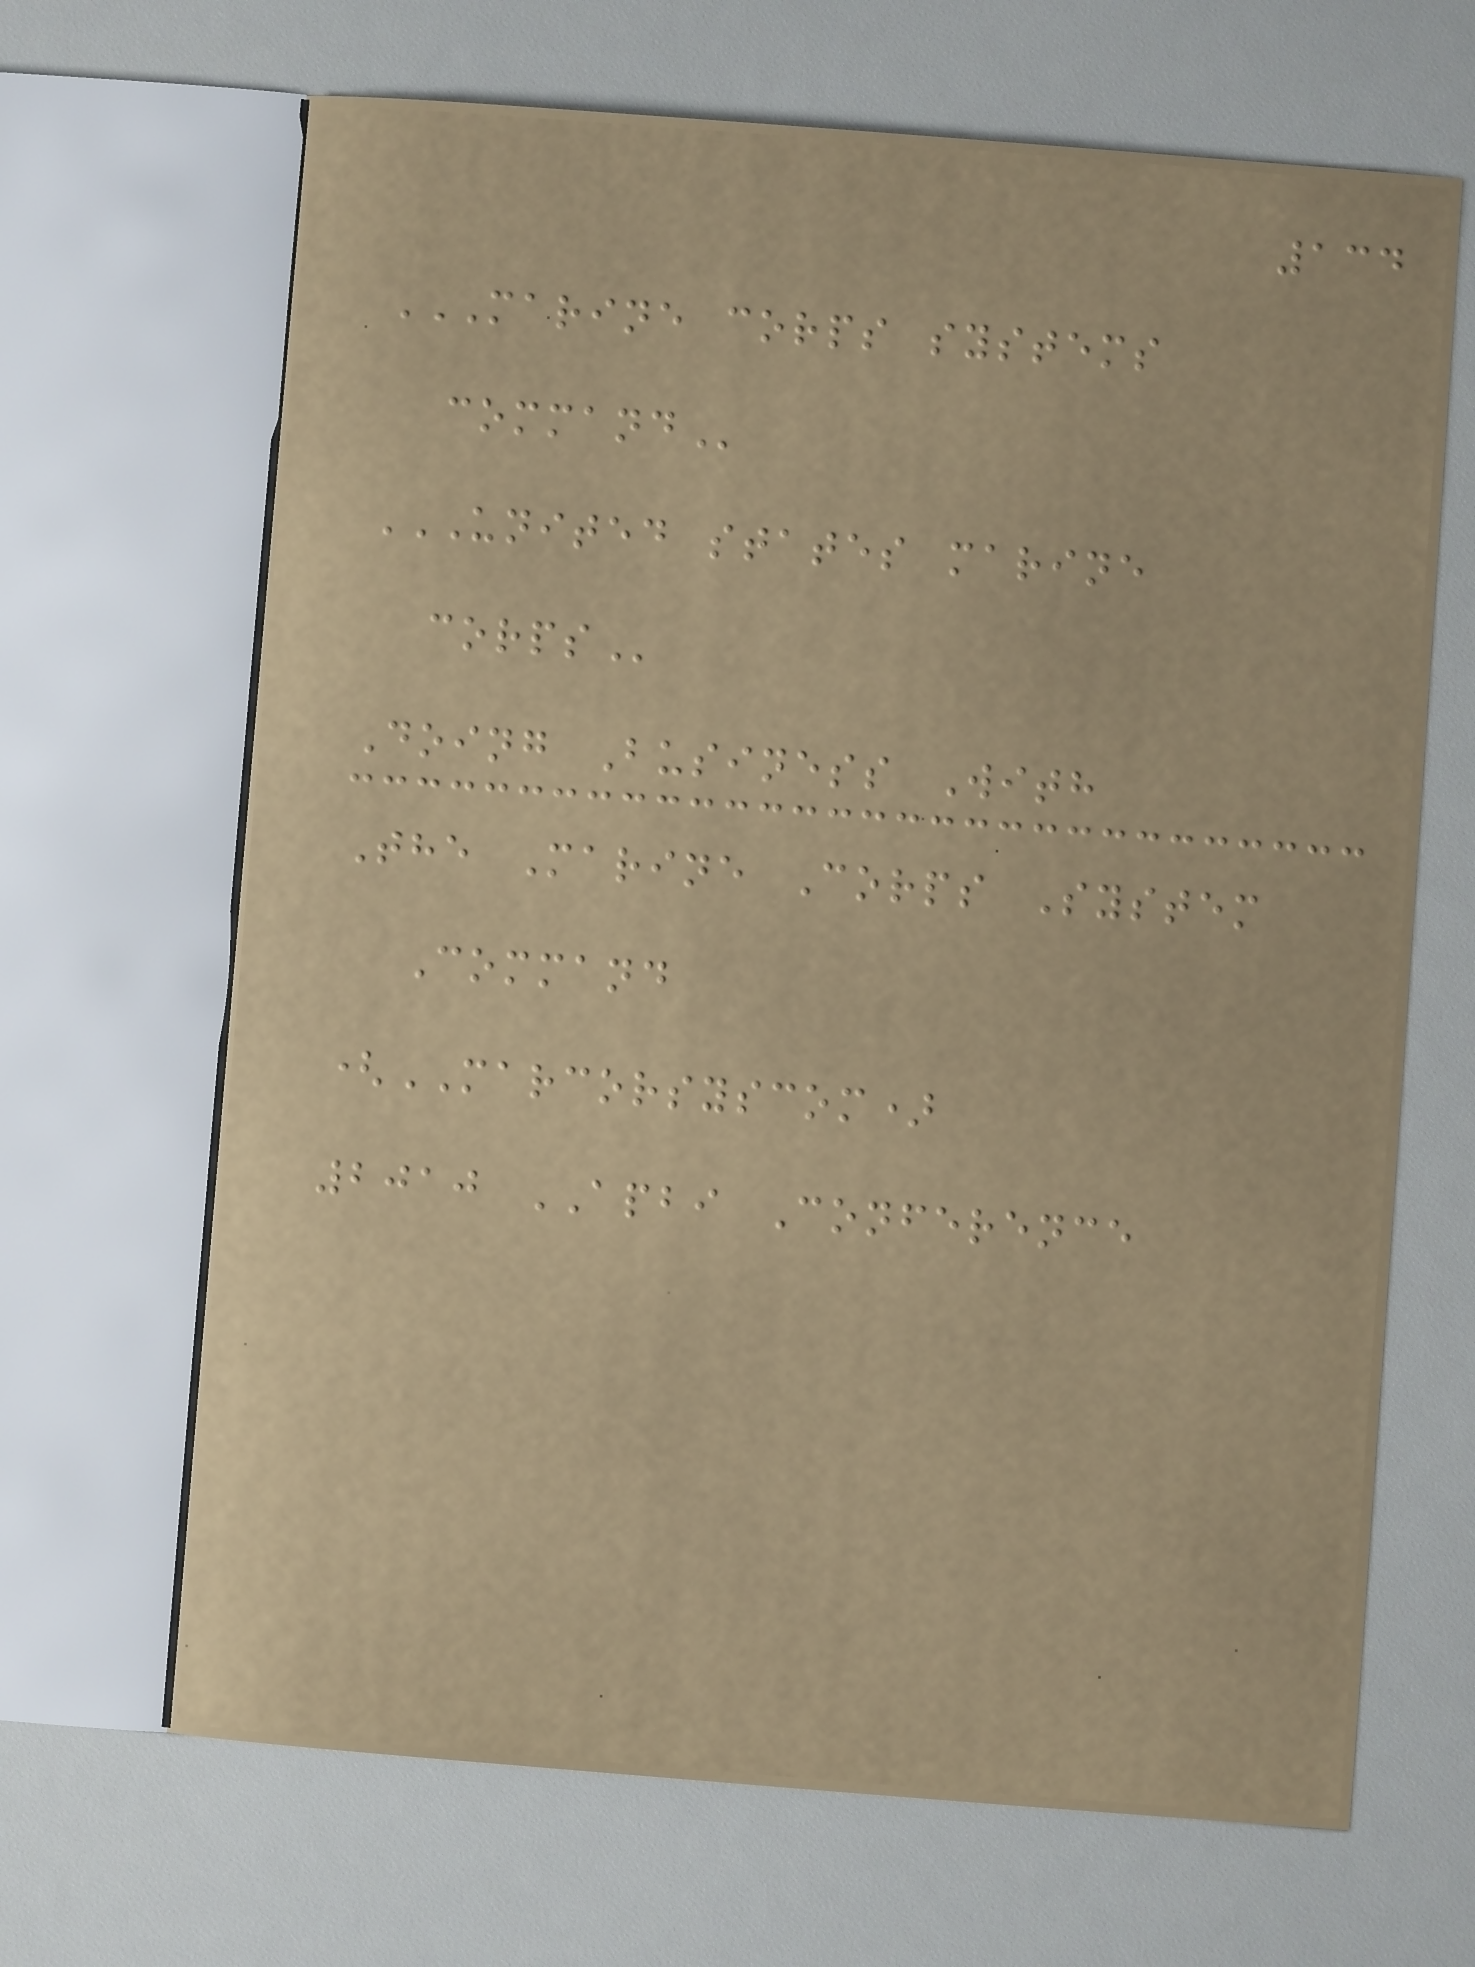134
MARINE CORPS SYSTEMS
COMMAND
UNITED STATES MARINE
CORPS
Doing Business With
The Marine Corps System
Command
(MARCORSYSCOM)
2010 APBI Conference
